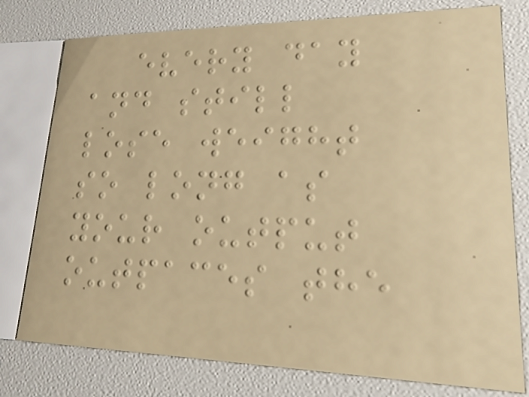every day
and still
lose weight
so long as
your output
outpaces the
